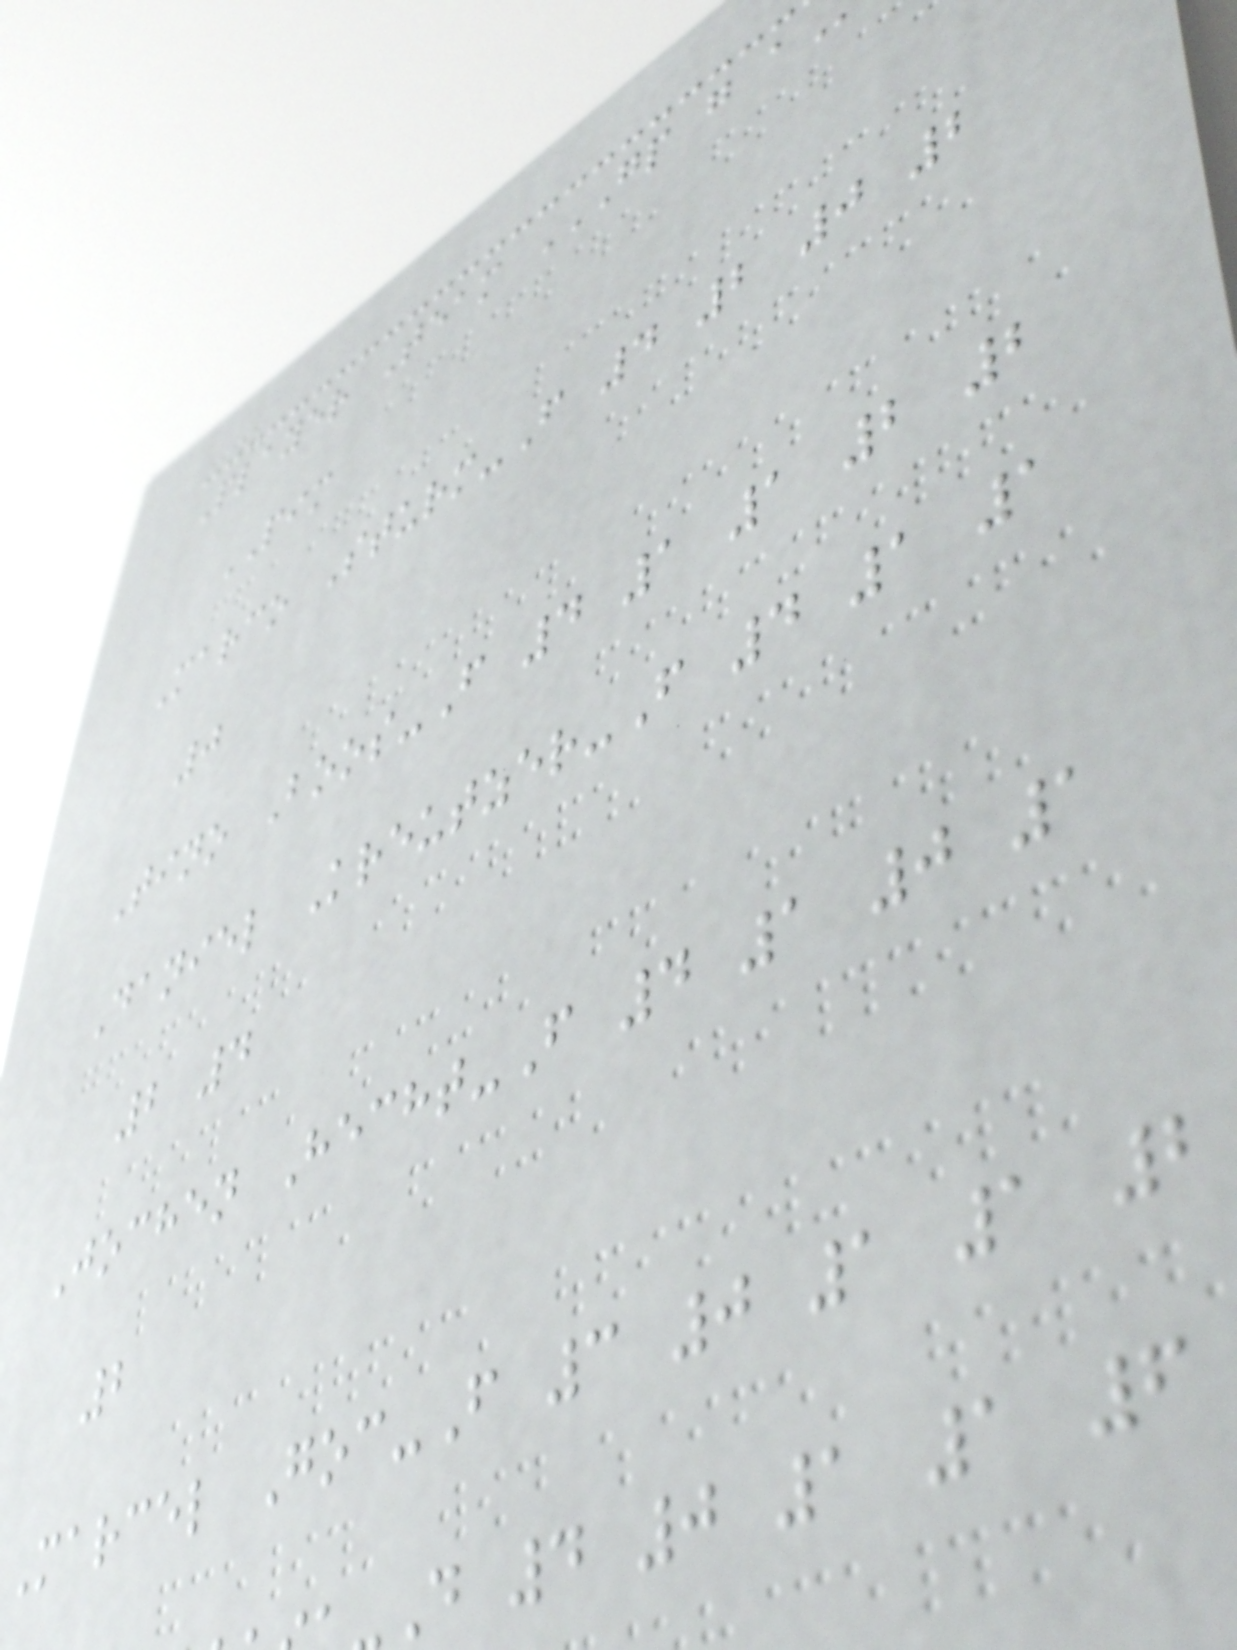PIM
Marco Sturm-F 4 2 0 2
0
Tino Boos-F 4 1 1 2 2
Daniel Kreutzer-F 4 1 1
2 4
Jochen Hecht-F 4 1 0 1
2
Marcel Goc-F 3 0 1 1 2
D 4 0 1 1 6
